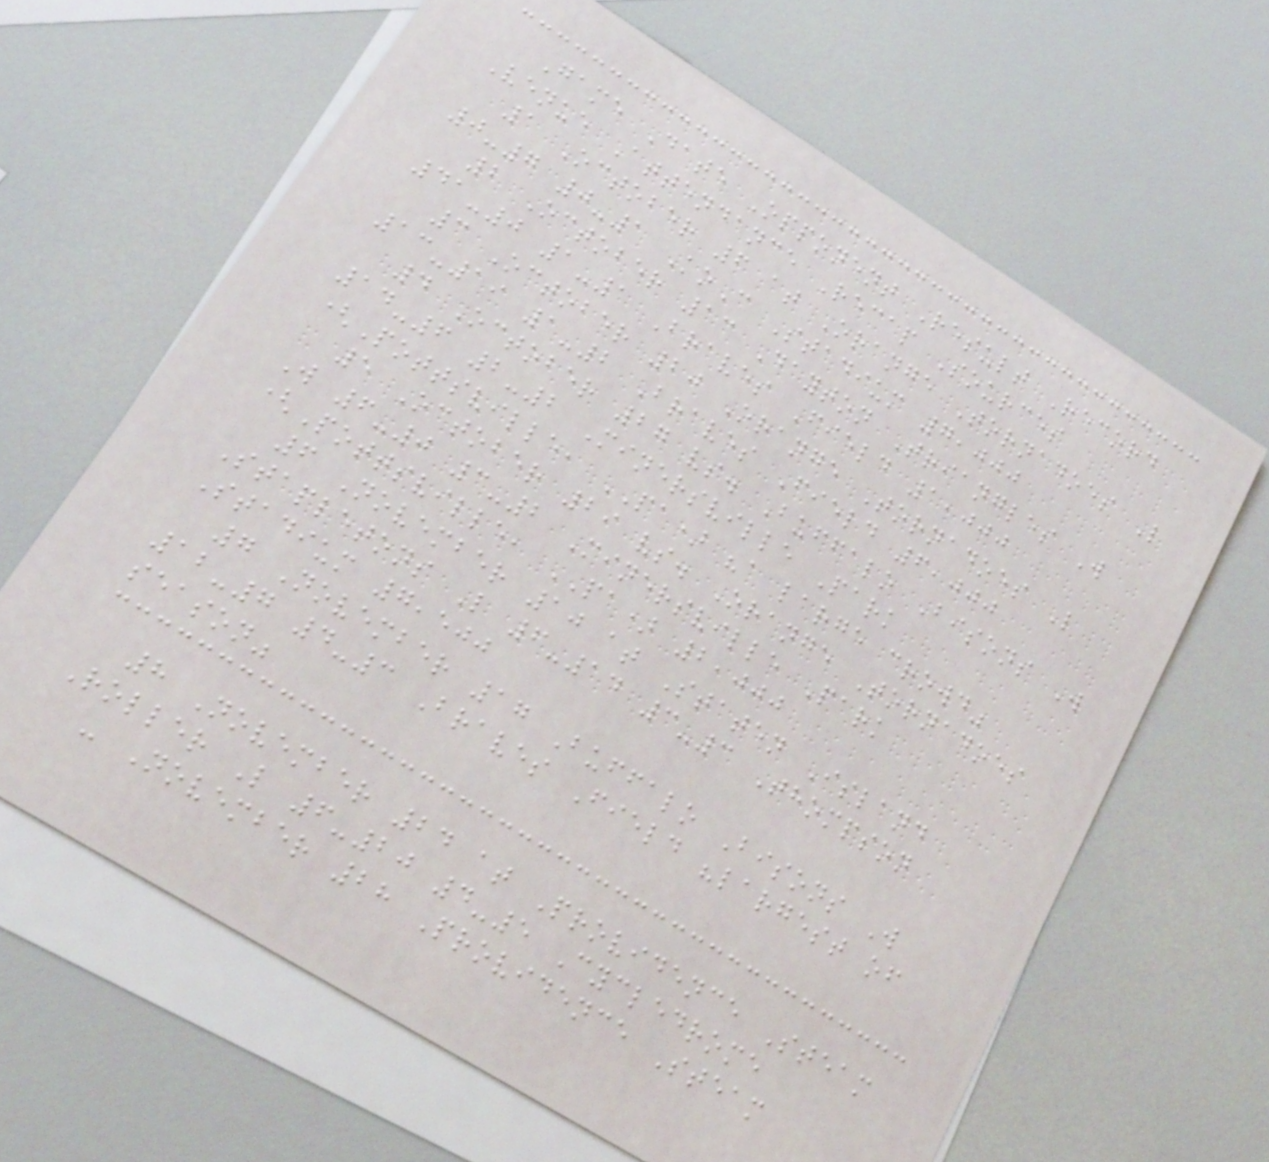Game Date Opponent Result Record
Venue Attendance Recap Sources
1 October 6 at Orange Tornadoes L
0-7 0-1 KoC Stadium 7,000
2 October 13 Dayton Triangles W
41-0 1-1 Braves Field 1,000
3 October 20 Orange Tornadoes L
13-19 1-2 Braves Field 6,000
4 October 27 vs. Buffalo Bisons W
14-6 2-2 Minersville Park
(Pottsville, PA) "a large crowd"
5 October 29 vs. Orange Tornadoes
W 6-0 3-2 Minersville Park
(Pottsville, PA) 2,000
6 November 10 at Staten Island
Stapletons L 6-14 3-3 Thompson
Stadium 7,500
7 November 17 Buffalo Bisons W
12-7 4-3 Braves Field "largest of
season"
8 November 24 at Providence Steam
Roller L 6-20 4-5 Cycledrome
- November 28 Providence Steam
